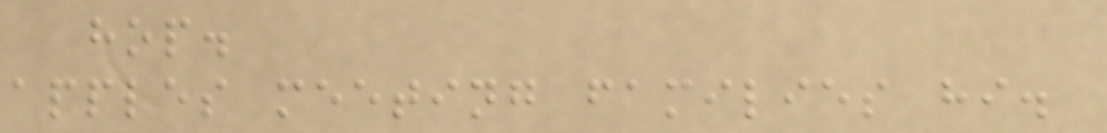hop.
apples meeting families hi.
